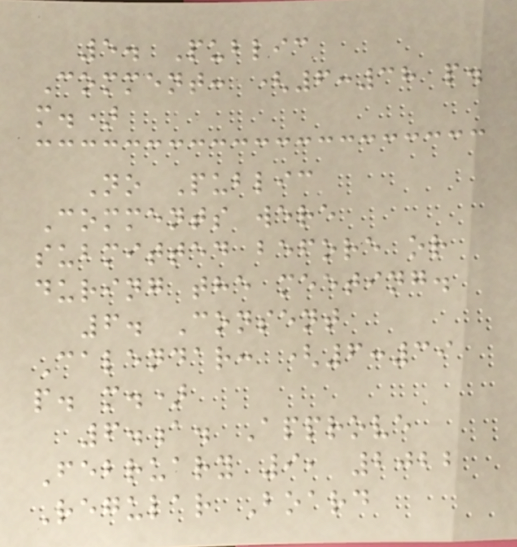5. Public
Comment: (6:38 p.
m.)
No Public
Comments were
submitted before or
during the meeting.
6. Consent
Calendar: (6:39
p. m.)
6.a. Approve
February 9, 2022
Regular Board
